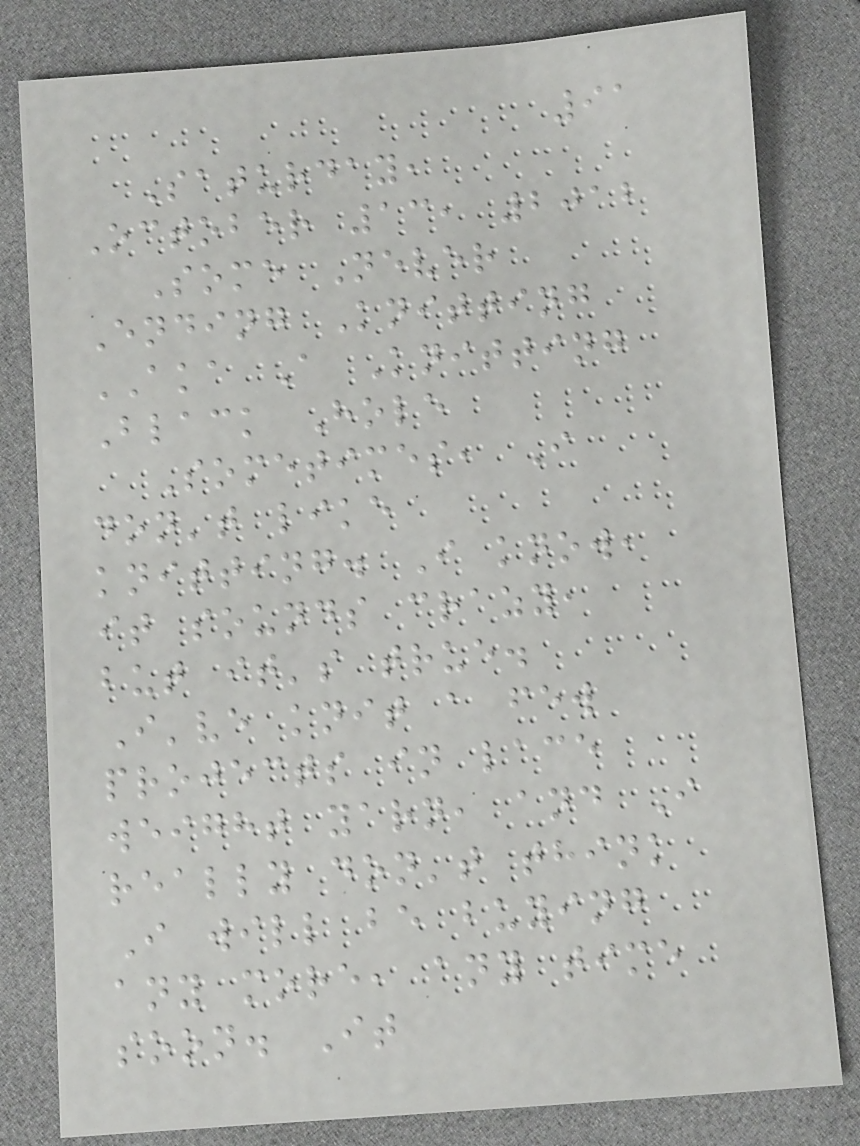91
Saturday,
October 13, 2012
Some Never
Ending Knitting
AKA A Knitting
Black Hole
Sometimes, I
don't like
knitting. I know,
it sounds crazy,
but it's true.
I've knit a few
projects in lace
weight yarn, and I
really don't think
I will be buying
any more, any time
soon. It
